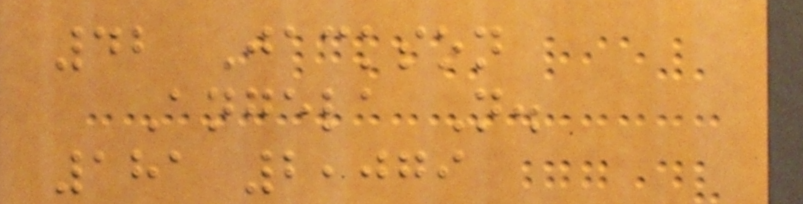42 Jackson
Angela N.
181 2,079
